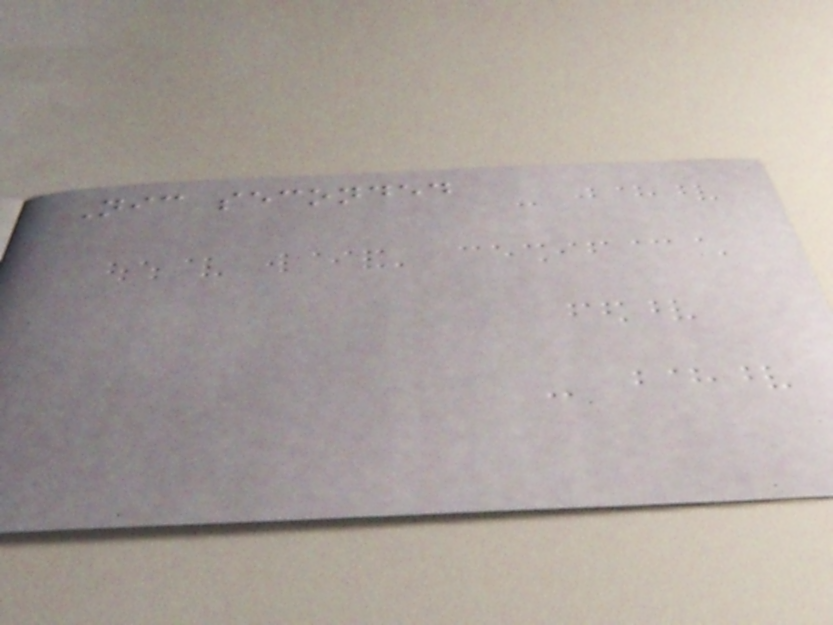Nic seconded
